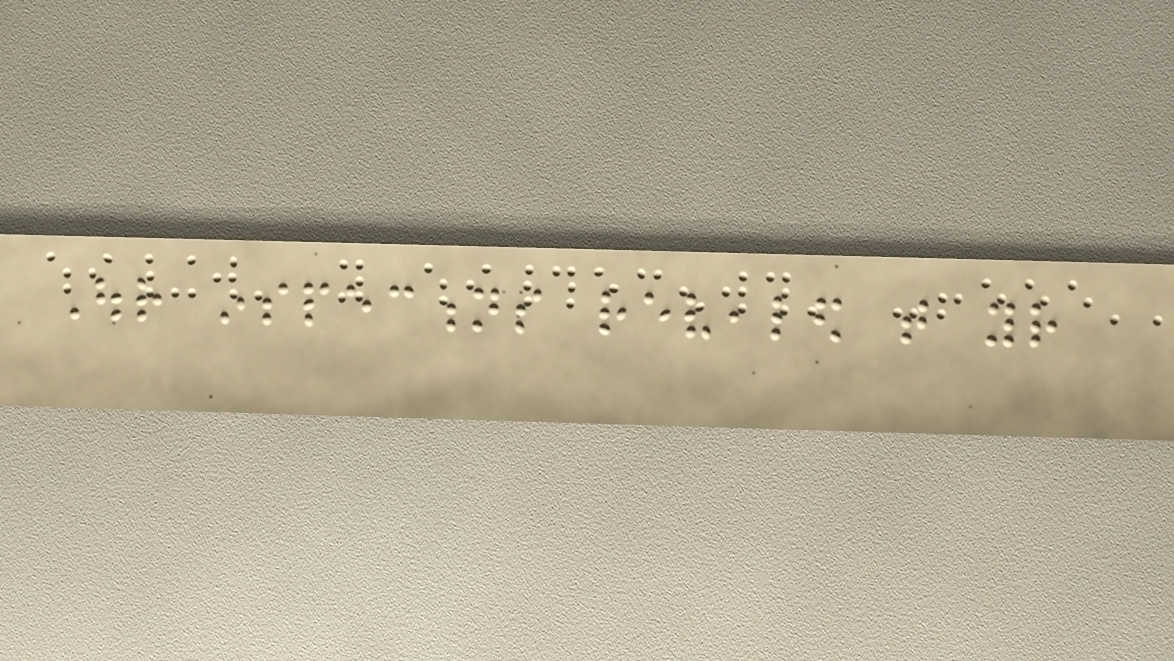Our inspections revealed that your
